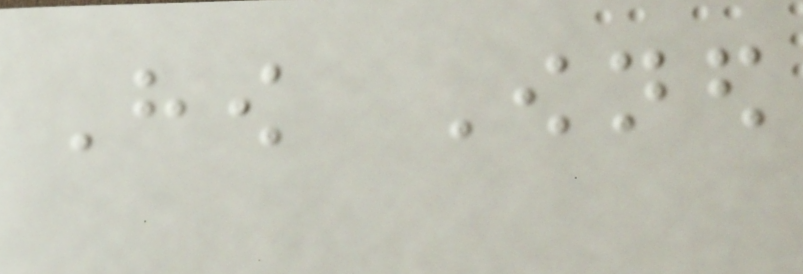How Owned
